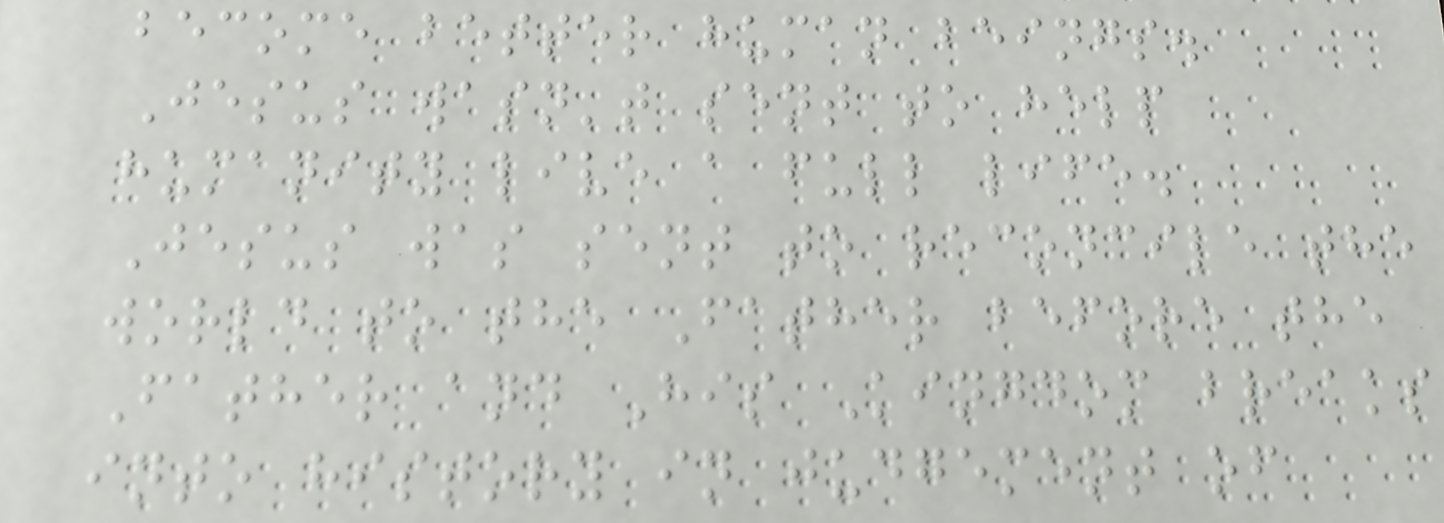become better human beings.
Jesus wasn't sent to help
humanity live a full life.
Jesus was sent to reconcile the
world to the Father before the
Father and His Kingdom breaks
into history in judgement of
